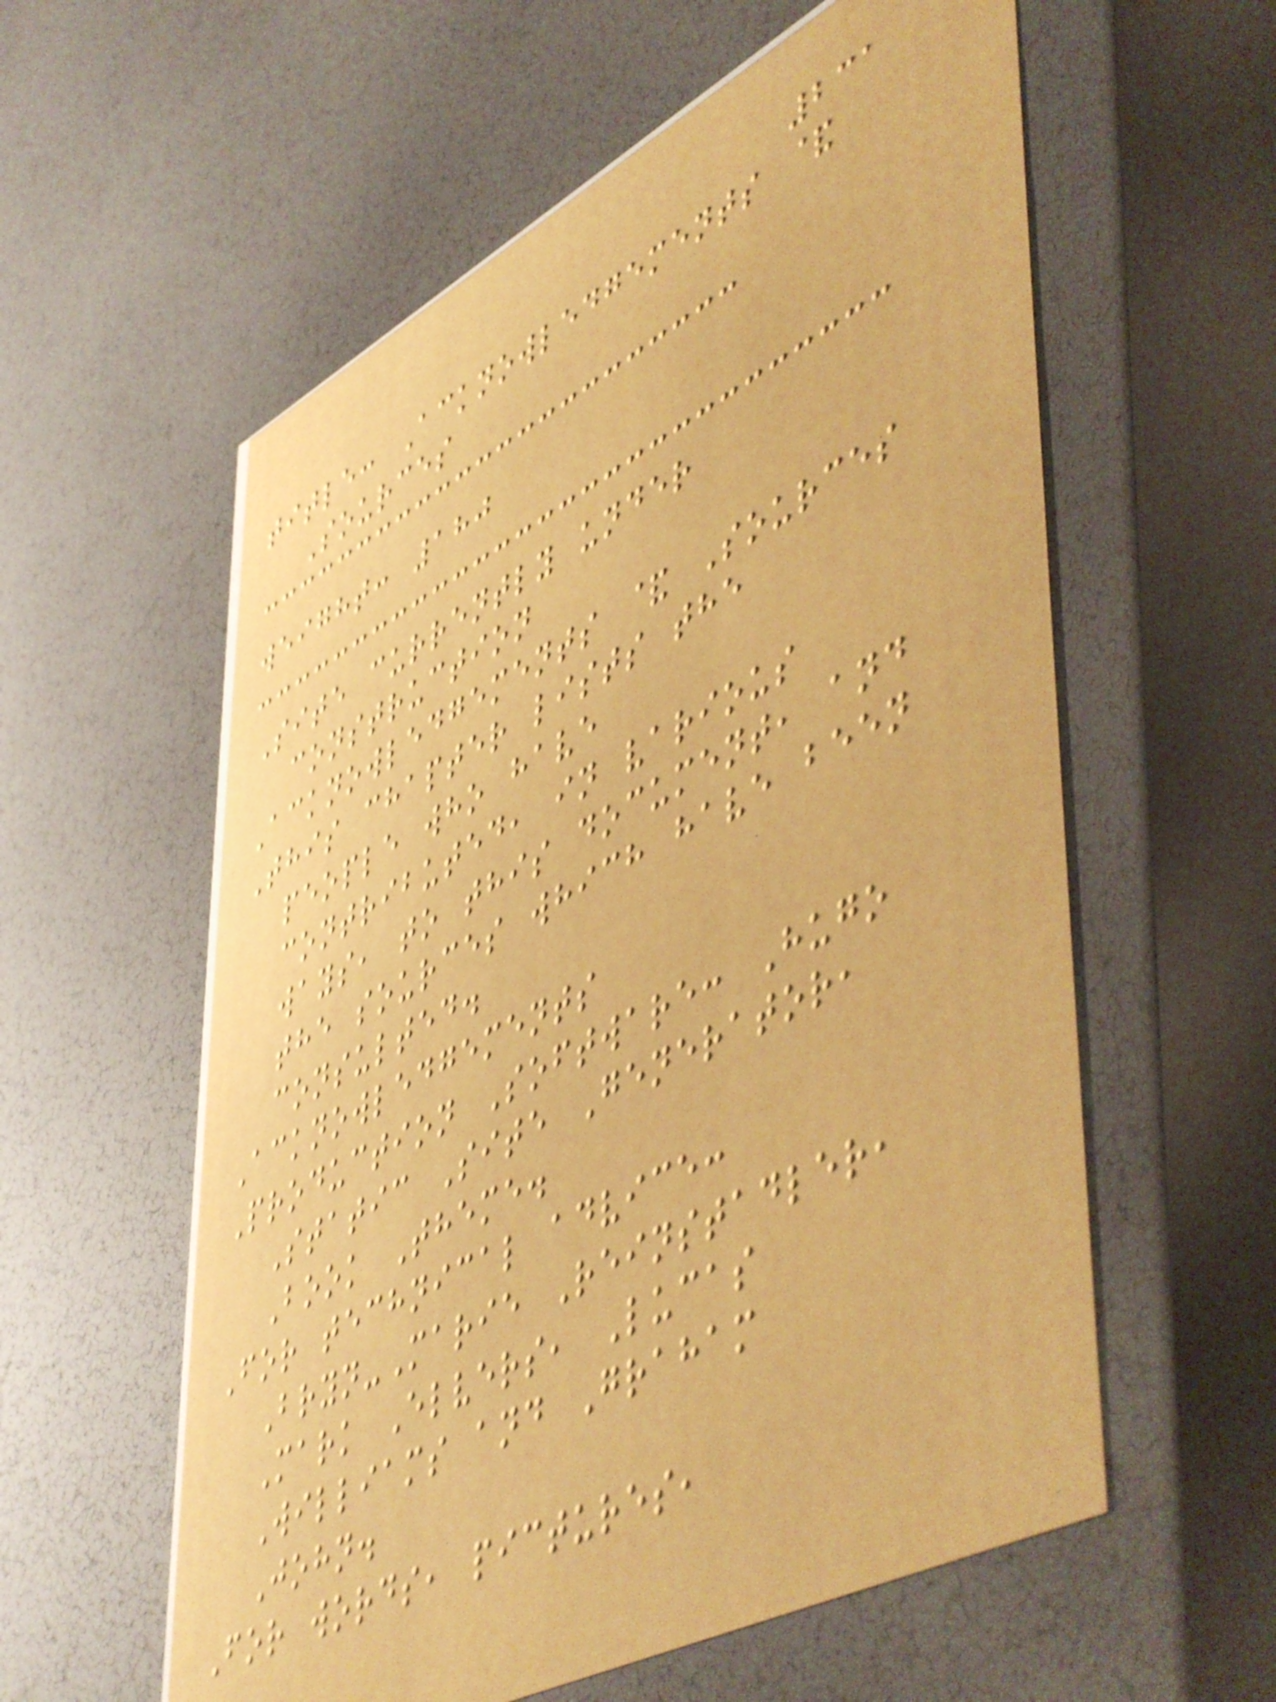231
title: Acknowledgements &
Sources
weight: 180
Site currently under
construction
Acknowledgements & Sources
This chapter lists the
people who have
contributed, in various
ways, to this document, and
the sources which have been
consulted.
Acknowledgements
Production Software: Hugo
Static Site Generator,
Book Theme.
For technical advice:
Bryn-Marie Reinstadler,
Mark Elvers, Lucas
Williams and Graham
John.
For words, pictures,
